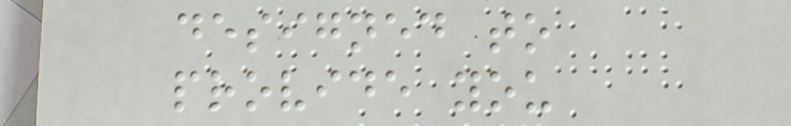designed to
provide you
